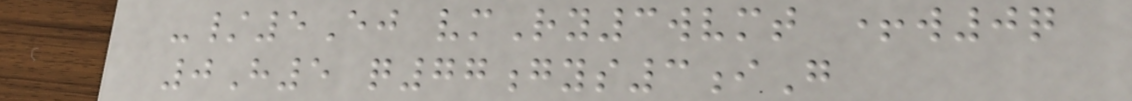-/5Ej vmRy3wvmt +w0q
0H5 q77gys3iG
